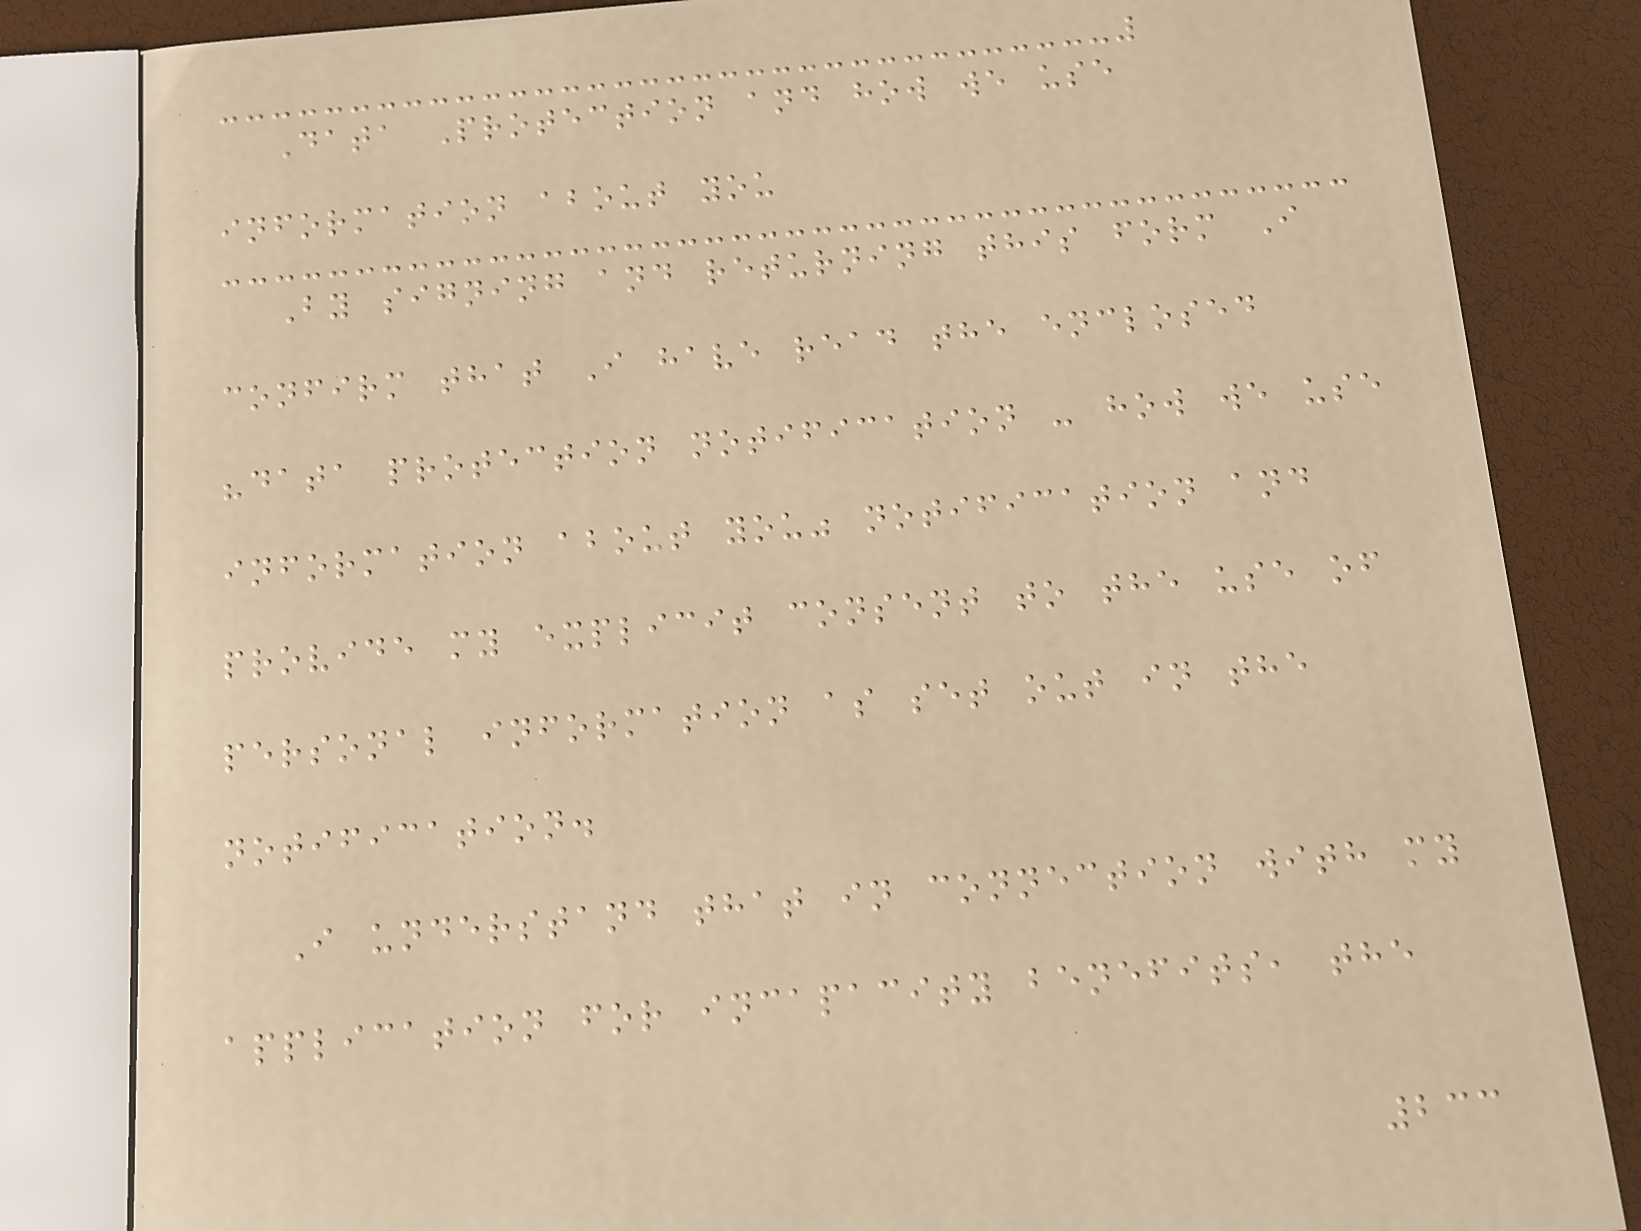Data Protection and how we use
information about you
By signing and returning this form I
confirm that I have read the enclosed
"data protection notification - how we use
information about you" notification and
provide my explicit consent to the use of
personal information as set out in the
notification.
I understand that in connection with my
application for incapacity benefits, the
233
